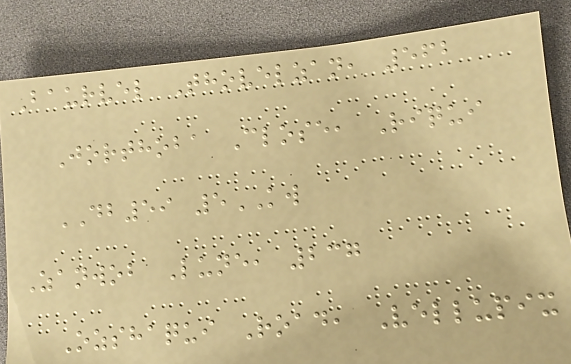Baurvel Thovelzan, 562
Jorthoba Close, Riqui
DB59 5KW
Zanwob Lune, 237
Ozshaqui Road, Vellupix
